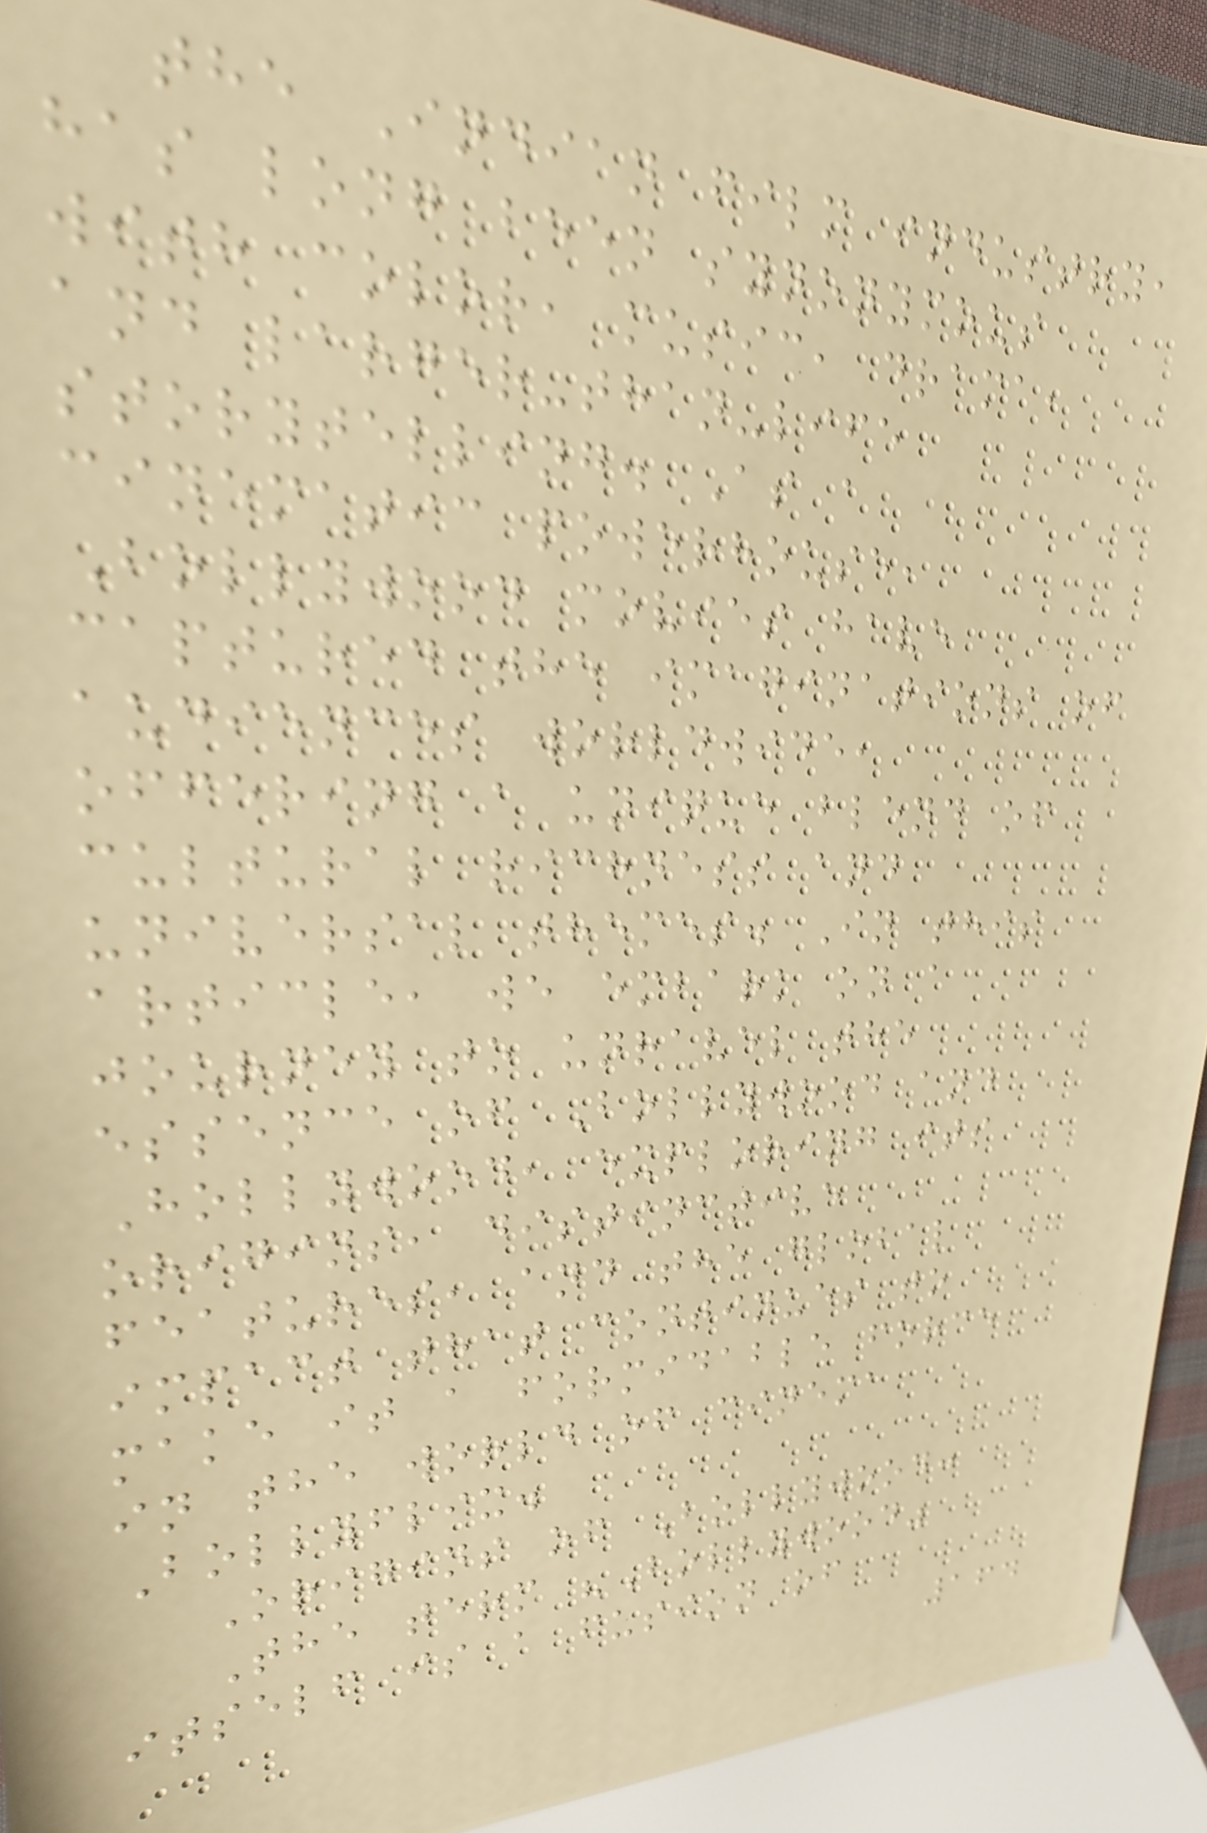the Indian film industry,
has long been synonymous
with color, music, drama,
and larger-than-life
storytelling. As a
cinematic powerhouse,
Bollywood movies have
captured the imaginations of
audiences worldwide,
offering a unique blend of
cultural richness and
universal themes. In this
article, we embark on a
journey to unravel the
essence of Bollywood and
Hollywood, exploring its
origins, distinctive
features, and the global
impact that continues to
make it a formidable force
in the world of cinema
Bollyflix.
Origins of Bollywood:
The term "Bollywood"
itself is a fusion of
164
